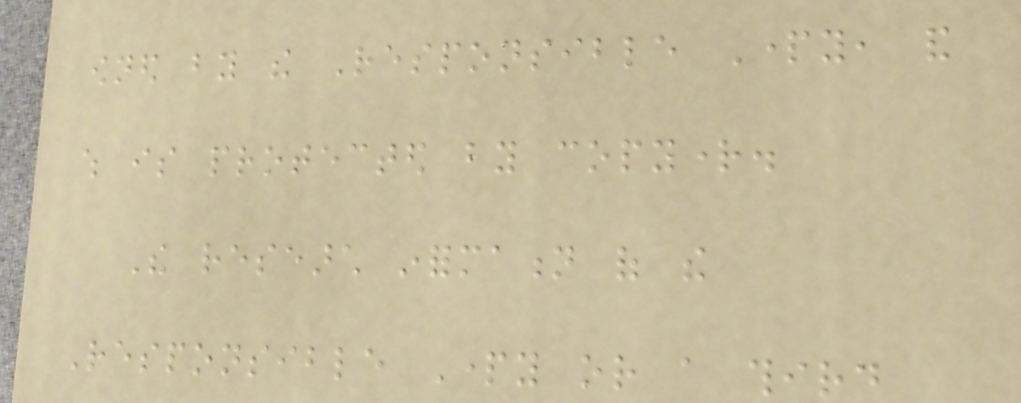owned by the Responsible Party, and
which is protected by copyright.
The research information of the
Responsible Party or a third
